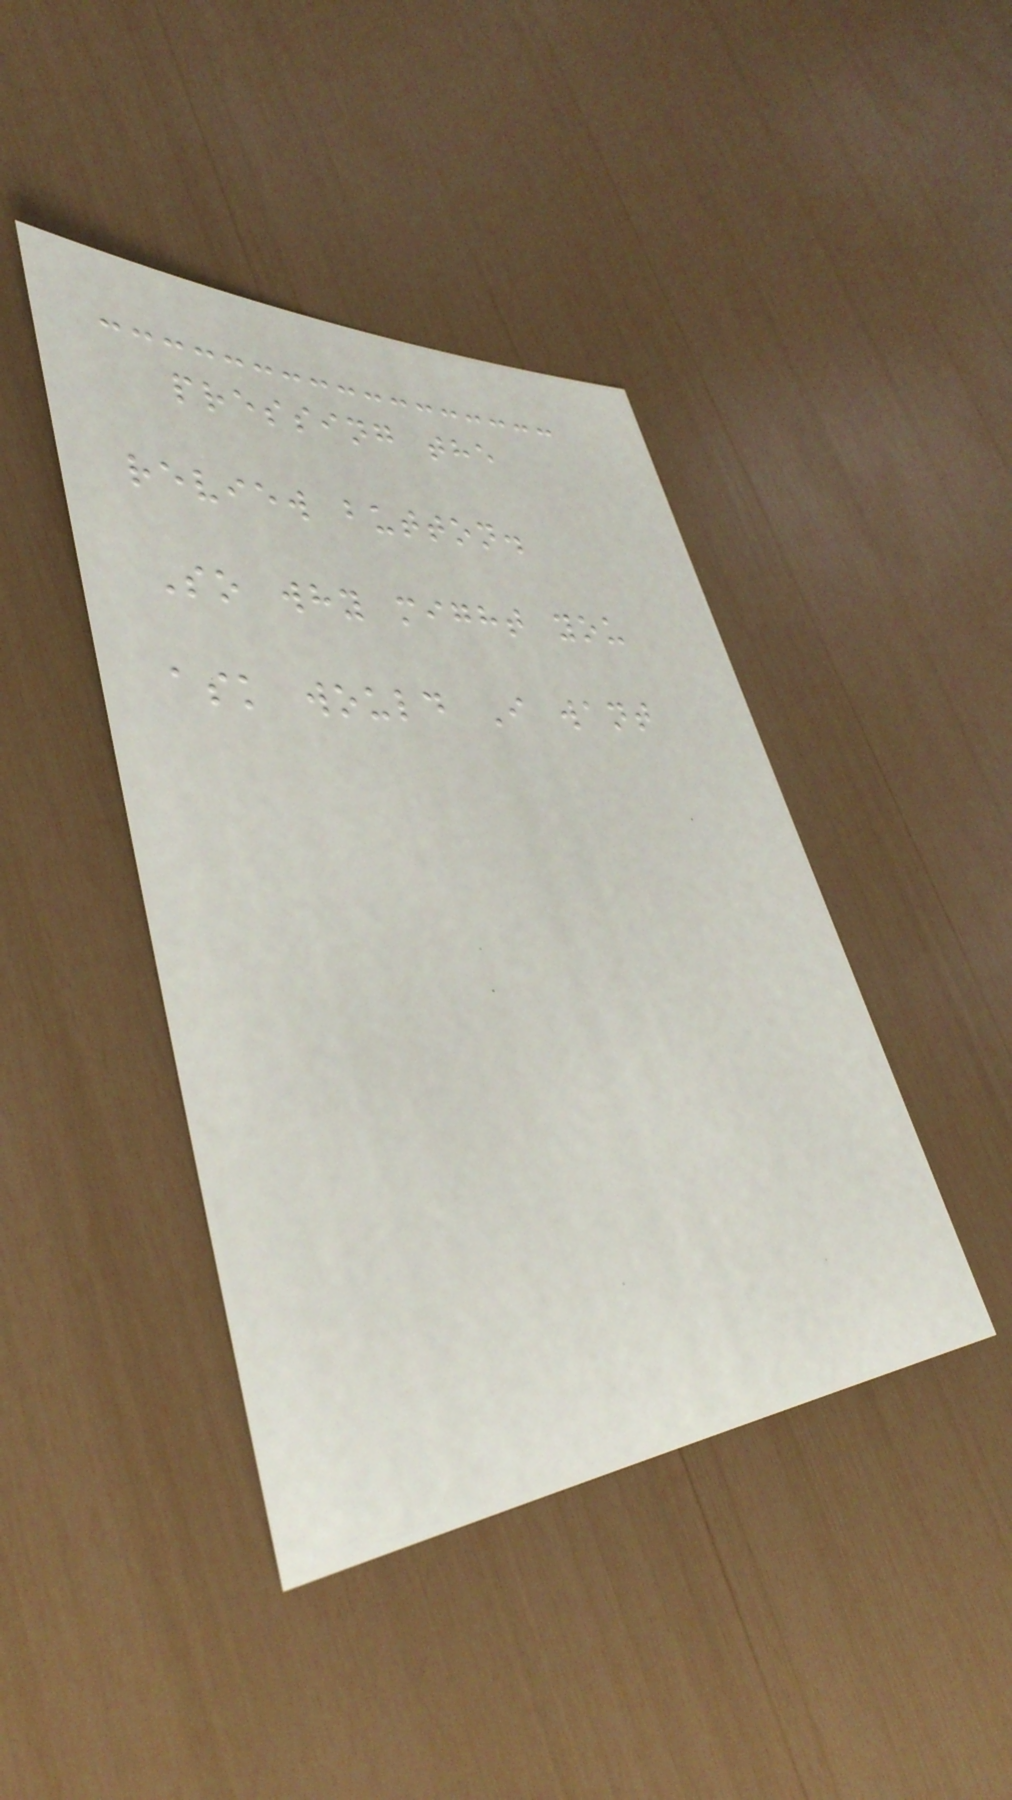pressing the
review button.
So why might you
ask would I want
